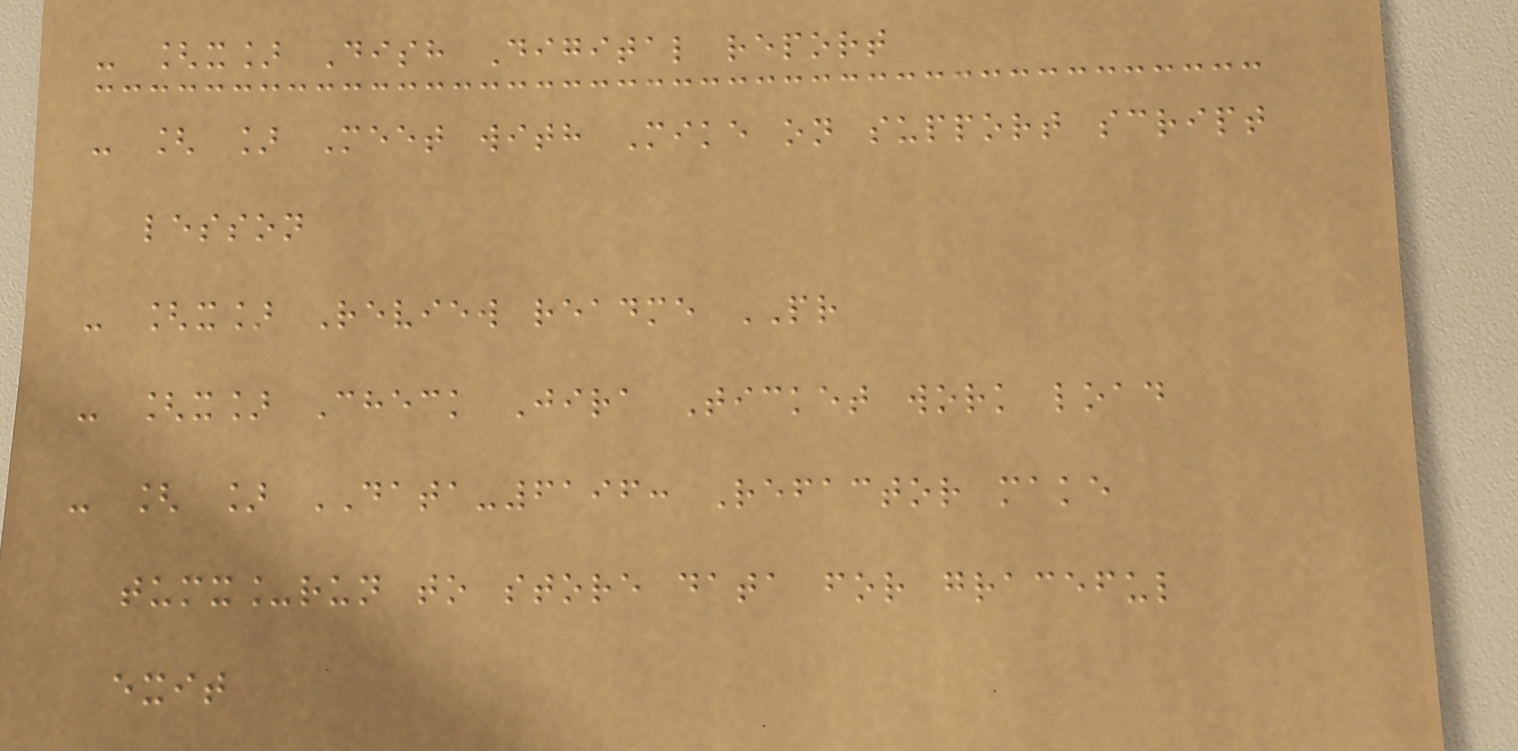- [x] Dish Digital report
- [ ] Meet with Mike on support script
lesson
- [x] Review readme PR
- [x] Check Jira Ticket work load
- [ ] DATA-6196: Refactor make
tumx_run to store data for graceful
exit
